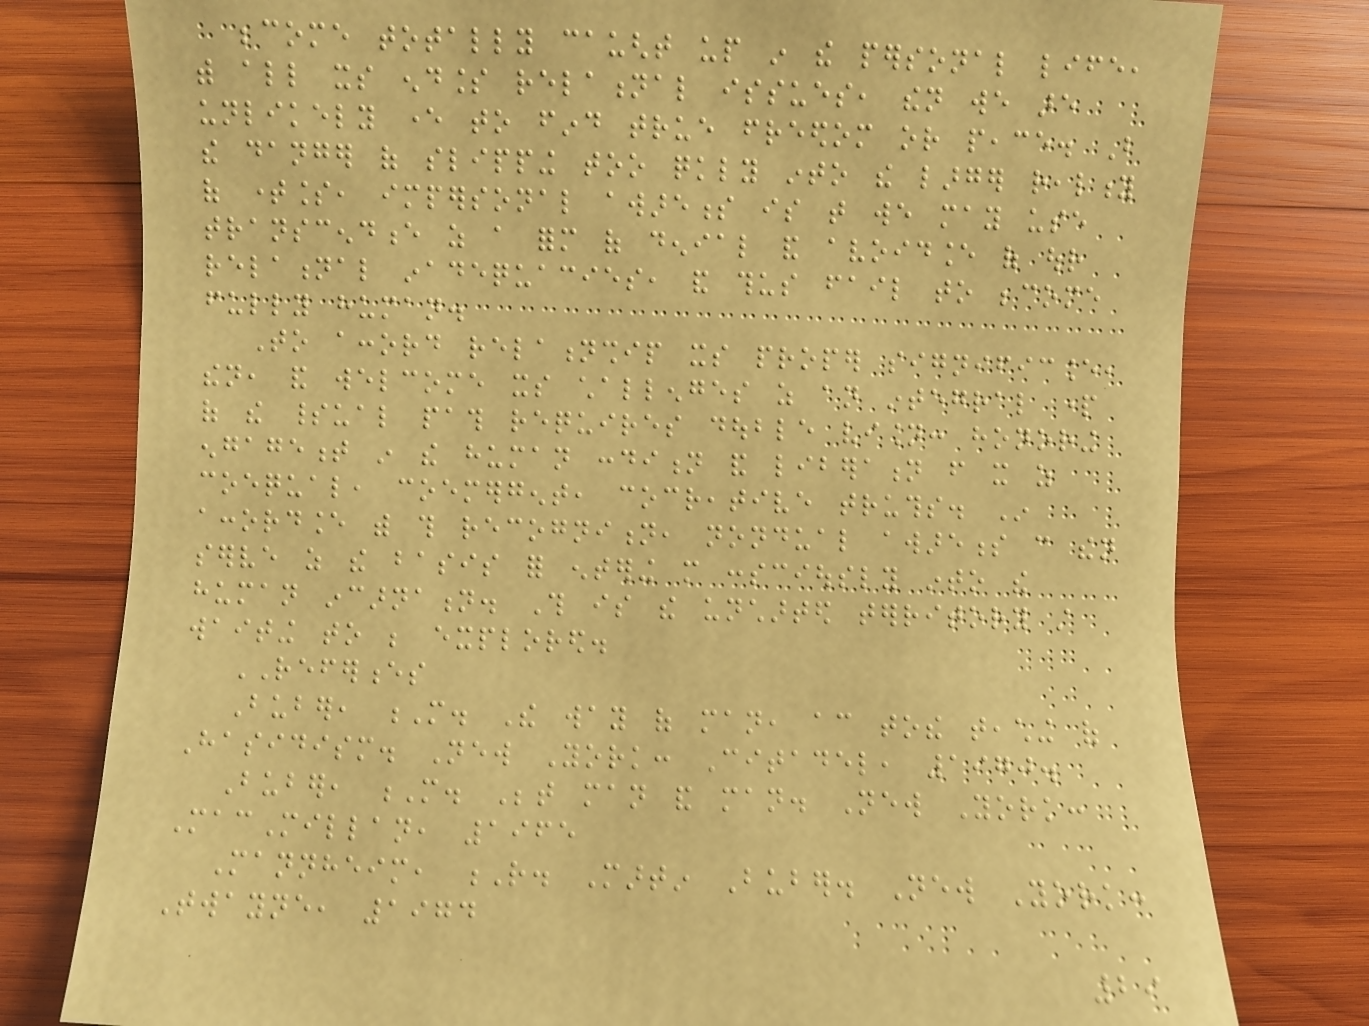become totally caught up in the personal life,
with all its endless relational issues, then we are
unlikely ever to find true freedom or peace. But
the danger of slipping too quickly into the larger reality
of timeless, impersonal awareness is that we may use
transcendence as a form of denial and avoidance of our
relational inadequacies, and thus fail to become
fully human.
To accord relationship its proper significance,
then, and welcome its challenges as an integral part
of the spiritual path requires double vision: honoring
engagement in the human condition and liberation from it as
coequal, coemergent, cocreative truths. In
accordance with this recognition, nondual awareness can then
serve as the basis for entering more consciously into the
human incarnation. This is the uncharted territory still
waiting to be explored.
REFERENCES
Buber, M. The way of man, according tothe teaching of
Hasidism. New York: Citadel, 1970.
Buber, M. Between man and man. New York:
MacMillan, 1965
Mannheim, R. Martin Buber. New York:
Twayne, 1974
29
